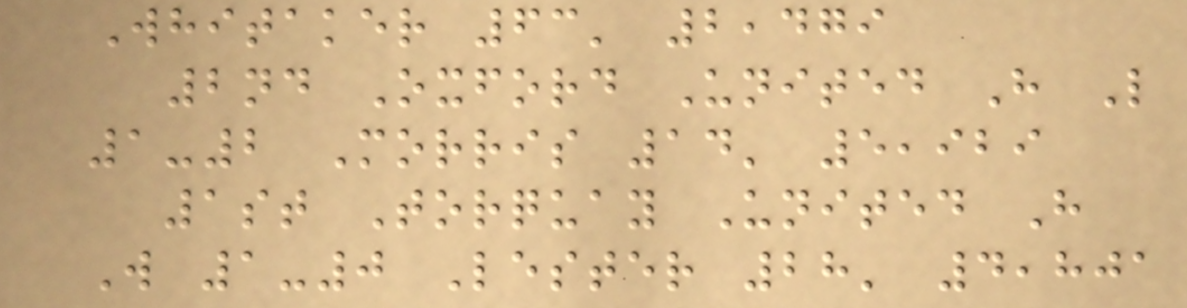Whitaker 63' 2,479
2nd Oxford United H L
1-2 Morris 14' 5,929
1st Torquay United H
W 1-0 Lester 28' 4,801
